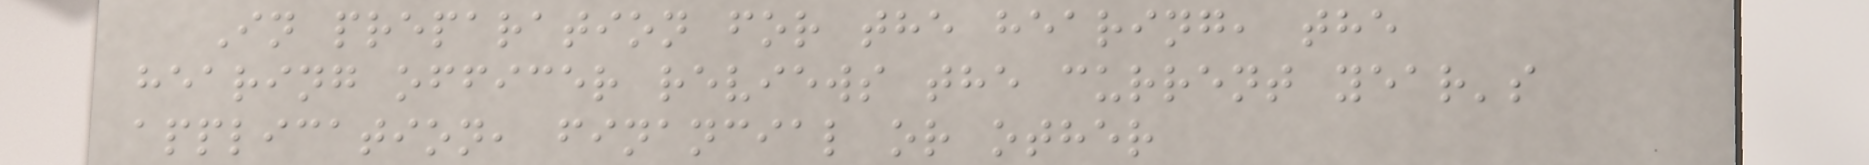In preparation for the hearing, the
hearing officer reviews the current year's
application, financial or other
